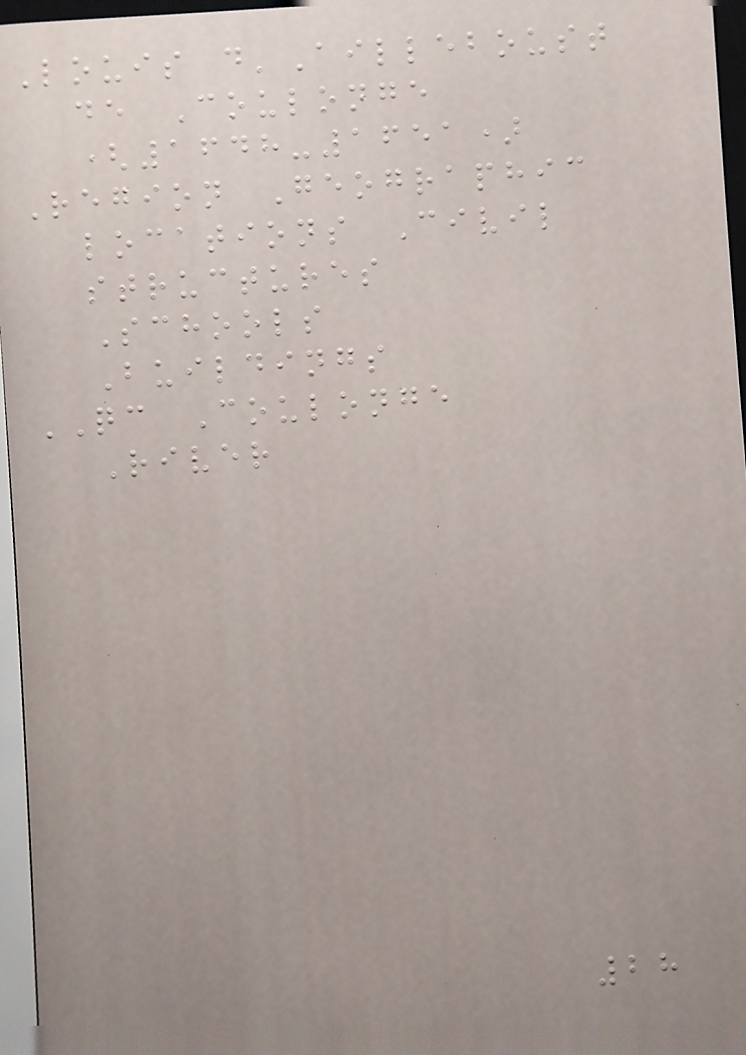Louis d'Ailleboust
de Coulonge
(1648-1651)
Region Geographic
locations Civil
structures
Schools
Buildings
QC Coulonge
River
28
